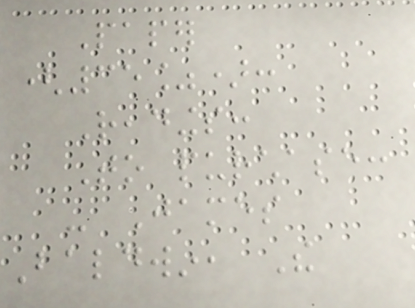Paper
(35%):
Readings:
To purchase:
- James
Baldwin, The
